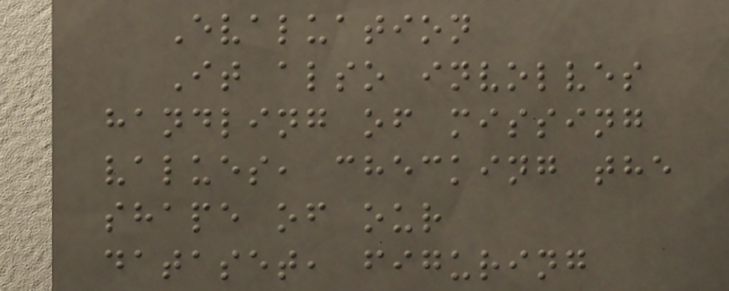Evaluation
It also involves
handling of missing
values, checking the
shape of our
dataset, figuring
